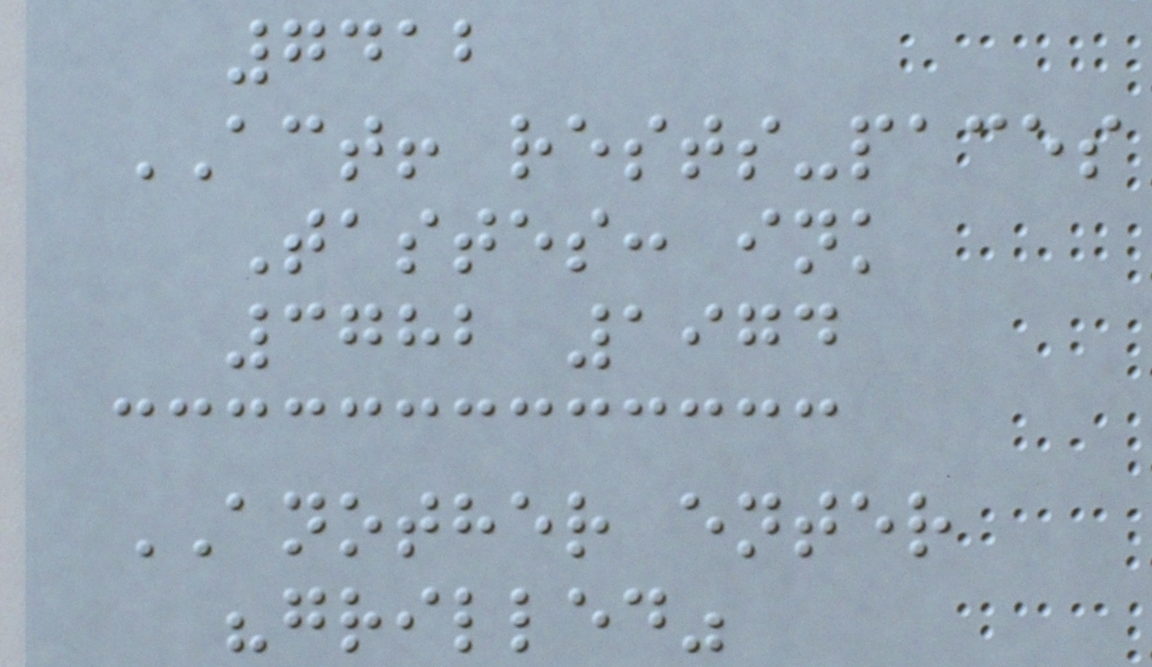7412
ACT! rests-paces
Tastes: ink
3782 1974
ANOTHER enter
"grilled"
